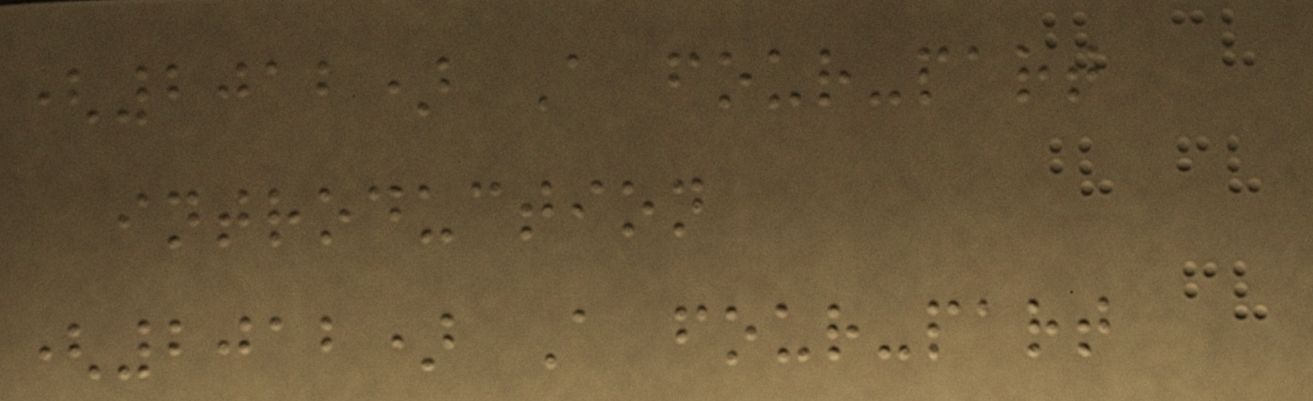(2012) A four-part
introduction
(2012) A four-part
